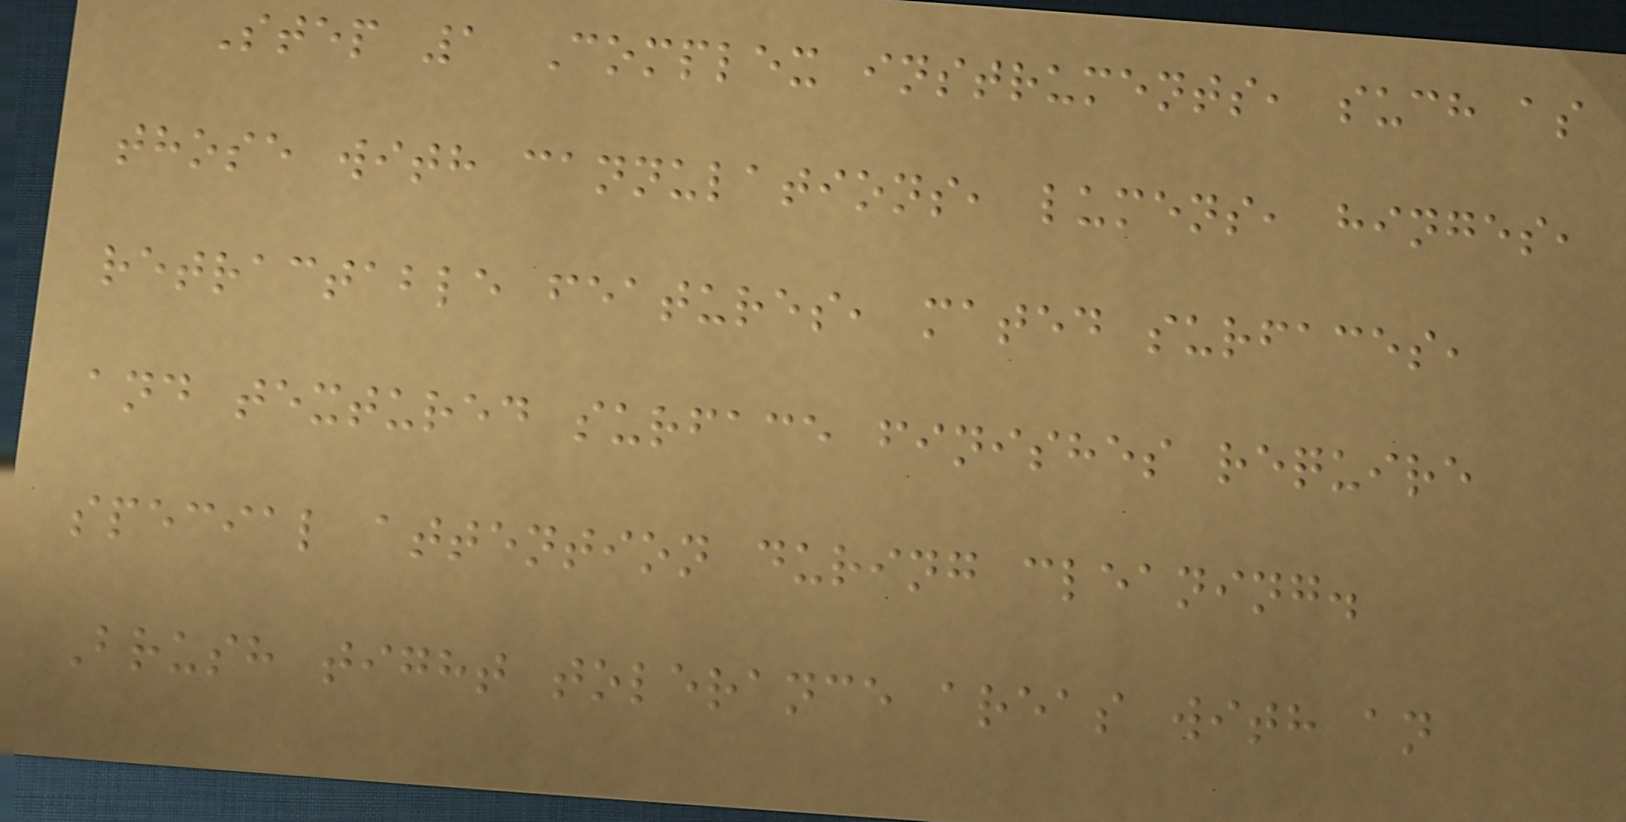Step 1 Complex instruments, such as
those with cannulations, lumens, hinges,
retractable features, mated surfaces,
and textured surface finishes require
special attention during cleaning.
Brush tight tolerance areas with an
